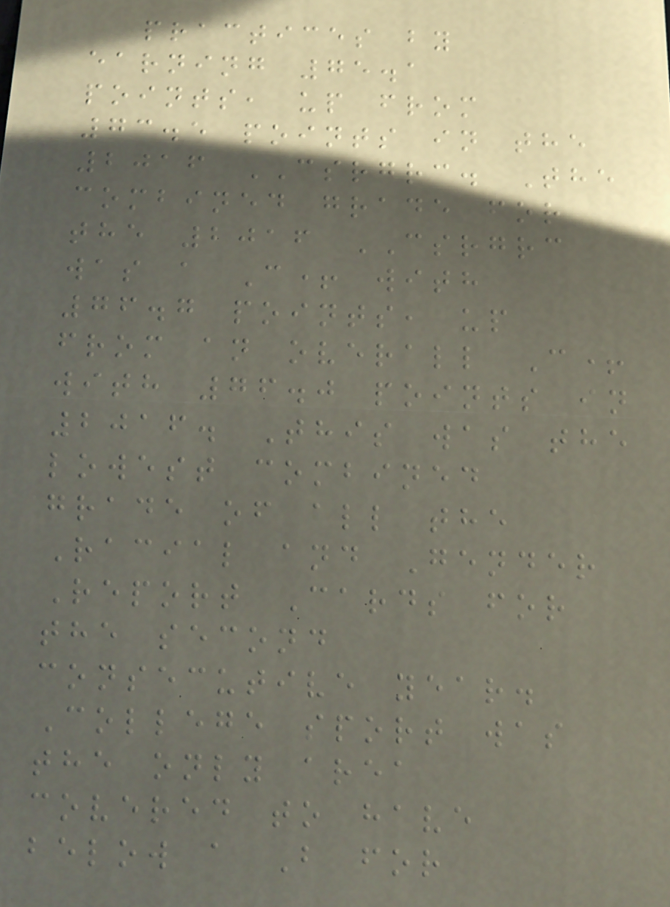practices by
earning 75.1
points, up from
73.5 points in the
2016 CSRGRC. The
combined grade for
the 2016 CSRGRC
was a C+ with
76.7 points, up
from an overall C+
with 76.0 points in
2016. This was the
lowest combined
grade of all the
Racial and Gender
Report Cards for
the second
consecutive year.
College sport was
the only area
covered to have
below a B for
